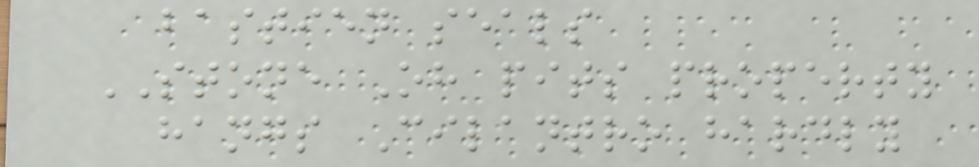bastien seals
STONE Oh pits property
hangs Cilantro hardly
